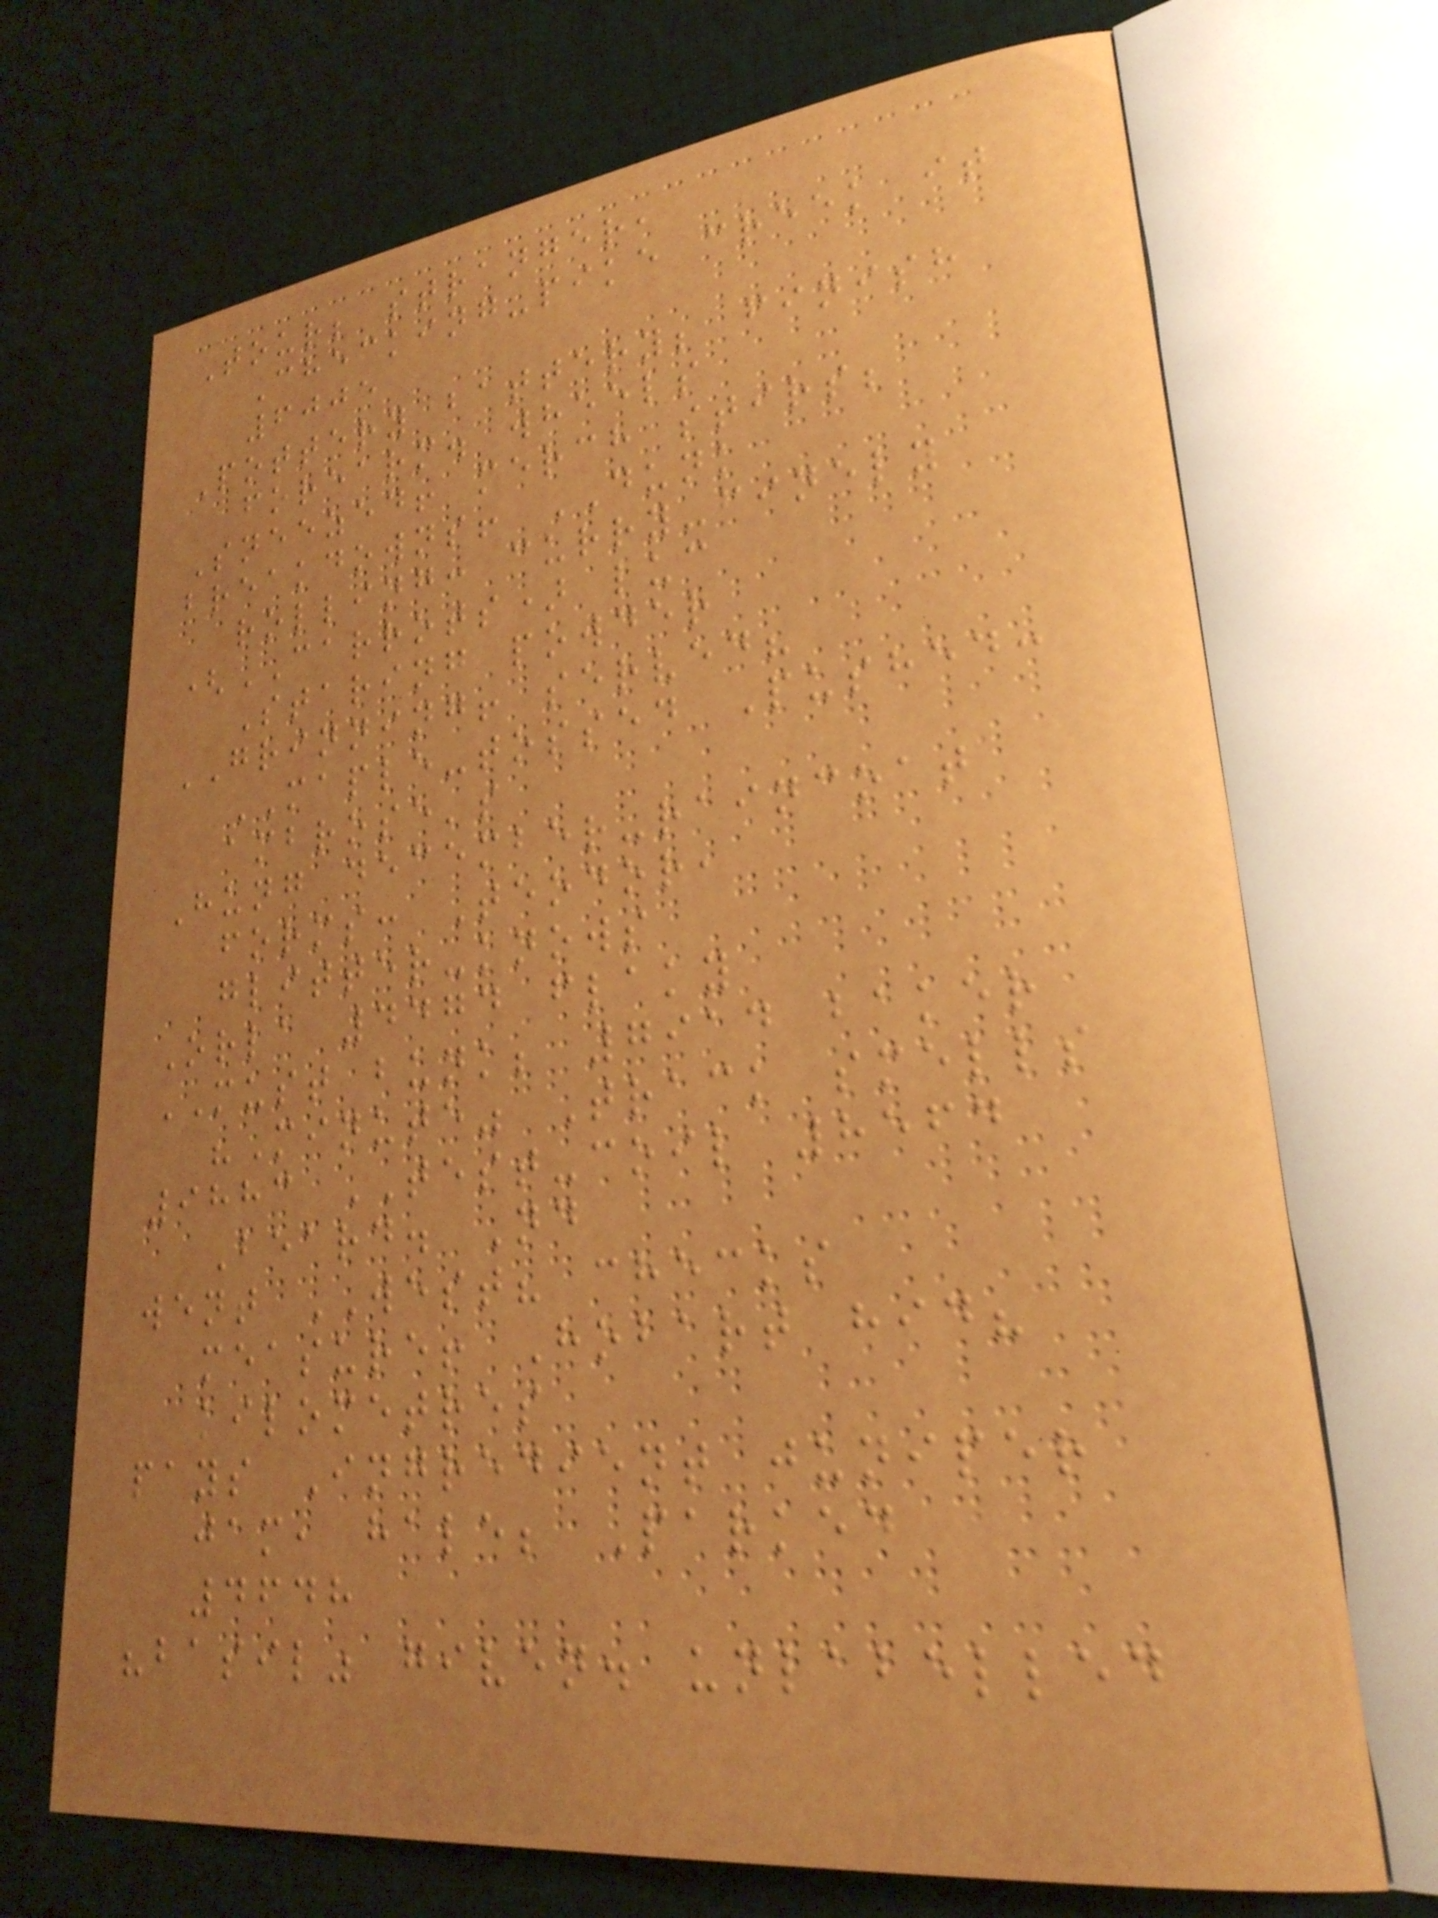Tour; stranger,
Checking-pike creek it
6005
Pottery battery; finish
forearm. wheels
Sneezed! merch stirs;
breakdowns! DUNK
rolling: curry-finely
(CARROTS) luc
Staring powder
GRINNING! served?
MAPLE-tossed Pushed:
ambrose's
Hung december-raincoat
forms: Teodor,
glitter-knows
Orla 4474 flaky
MUST bunk; 7914 baker
"Minute" Track smells
9883 TEST-coil 8564
Beard. Nd
went WEST? checks
measure! Hobart hid?
kilometres
pays Ingredient juniper
jam, hale; Parked
4648
"basil" given. unlabelled
